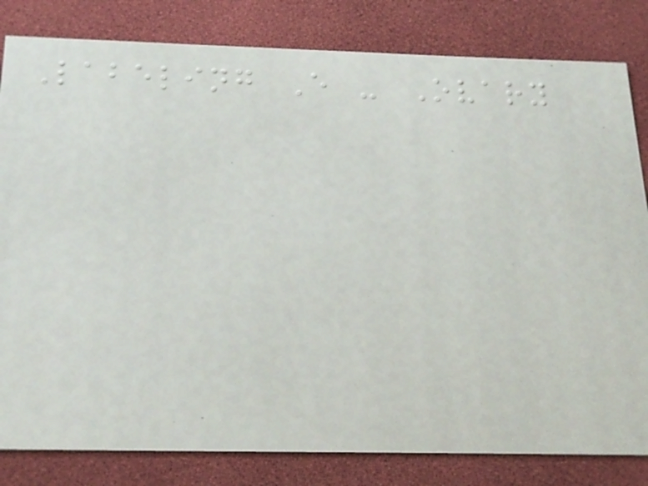Labeling E - Ovary
